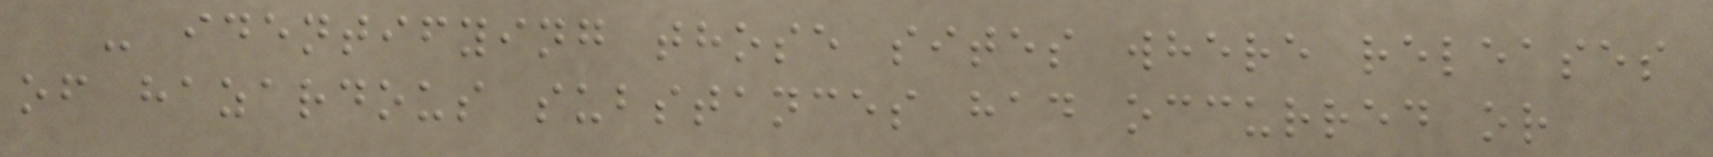- identifying those sites where releases
of hazardous substances had occurred or
